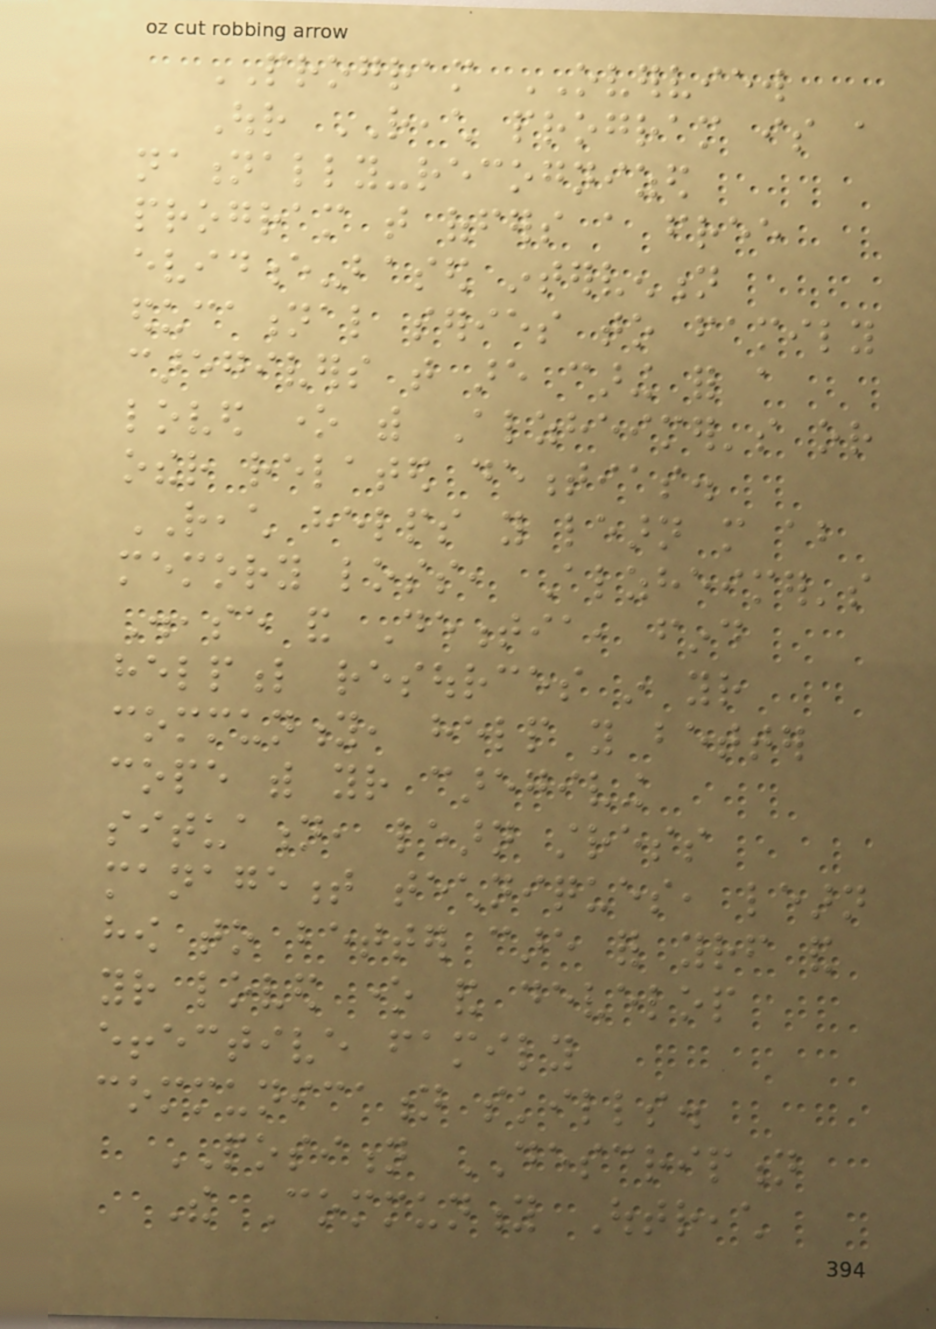PROGRAM OVERVIEW
Our REACH program is a
nationally-recognized
program that offers a free
evidence-based intervention
educational series to family
caregivers that are caring for a
loved one with Alzheimer's or
other related dementias.
REACH helps you learn more about
memory loss, Alzheimer's
Disease and Dementia, find
helpful resources in your
community, help you better
cope with your caregiving
situation, learn stress
management techniques, learn
how to better care for yourself and
your loved one and develop
effective family
communication skills.
POSITION DESCRIPTION
The Community Outreach
